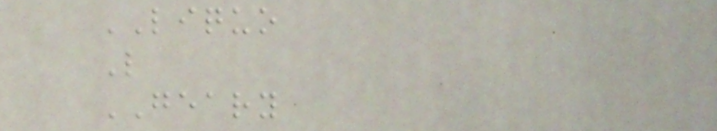LIQUO
L
GEARY
